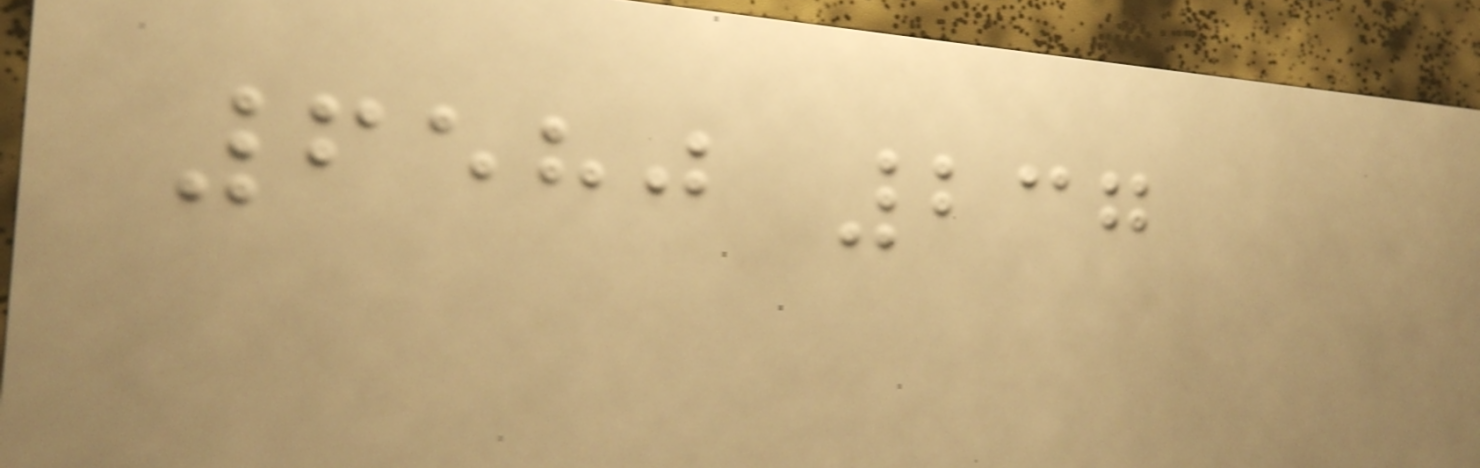6580 237
